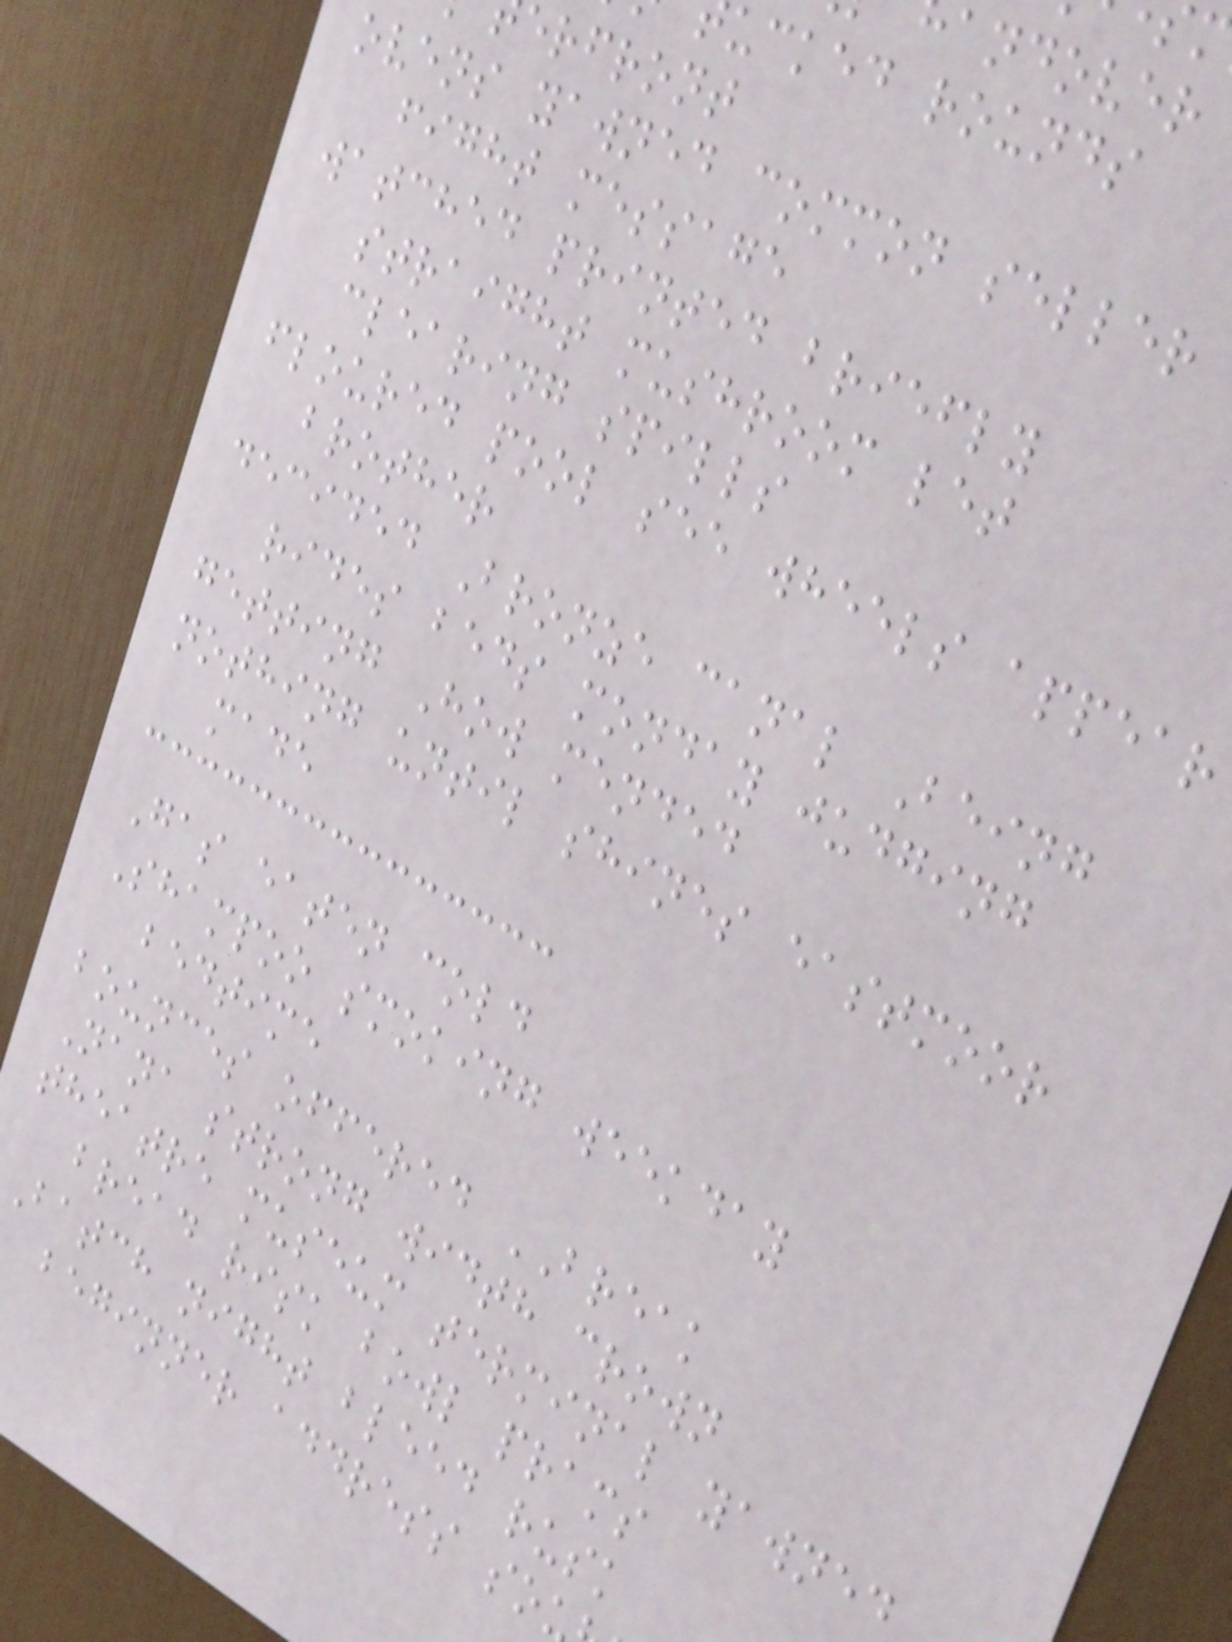andover
ucked rounds
erfront
ovens yawned common seller
fight message
watched printed briefly
straight mushroom let
clearing spills
floured pool see wheels appear
brother
decided Bronze canal Being
rides beds monday judging
getting How mended
nothing until shines eastmoor
made
Gas eaten cold
Shampoo smoking weekday
bedtime
bounces offered BREAK
Nana strong width crown
theatre museum terminal yawned
bread risk bowl prams
Batch night bleed rusk
beginner address so
